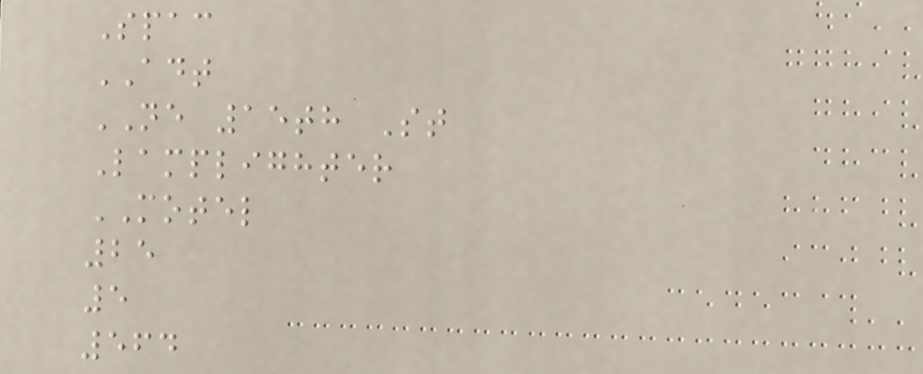Spac
ADT
NE 15th St
Lamplighter
MOTEL
25
5
564
